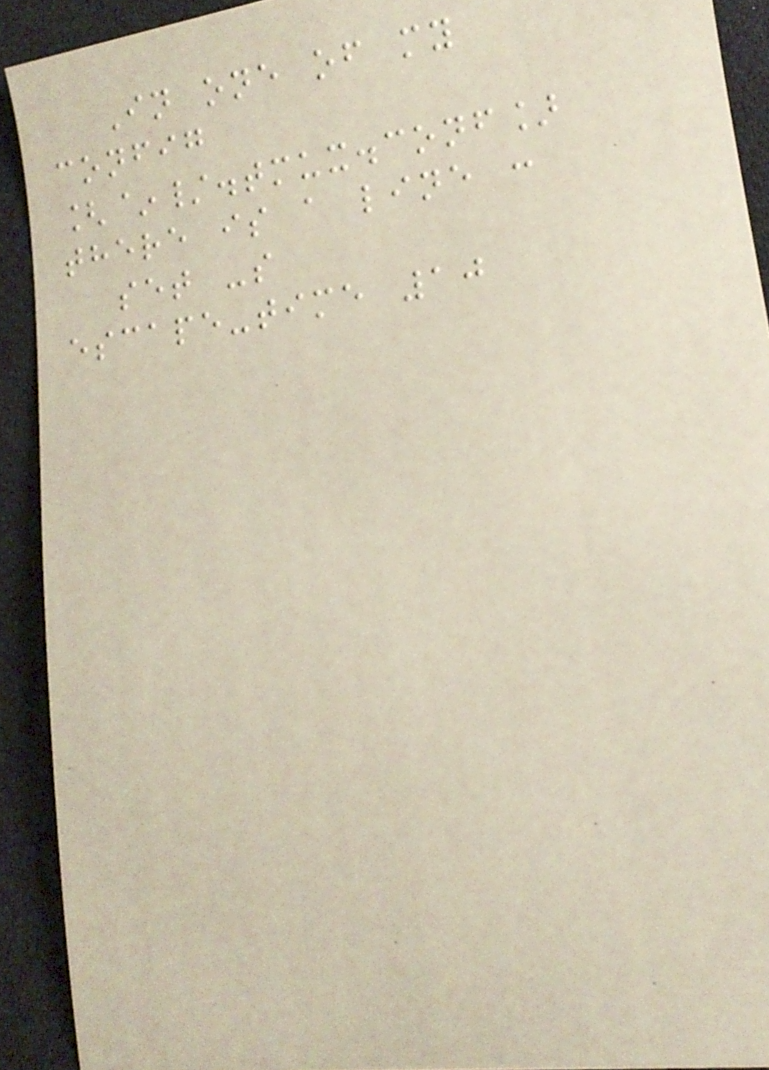In one of my
config
[~/.tmux.conf]
there is a line :
set -s
escape-time 10
